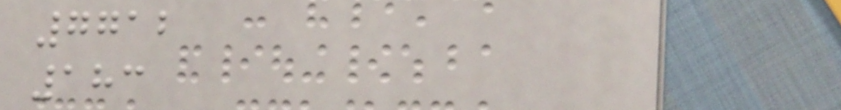7712
183
